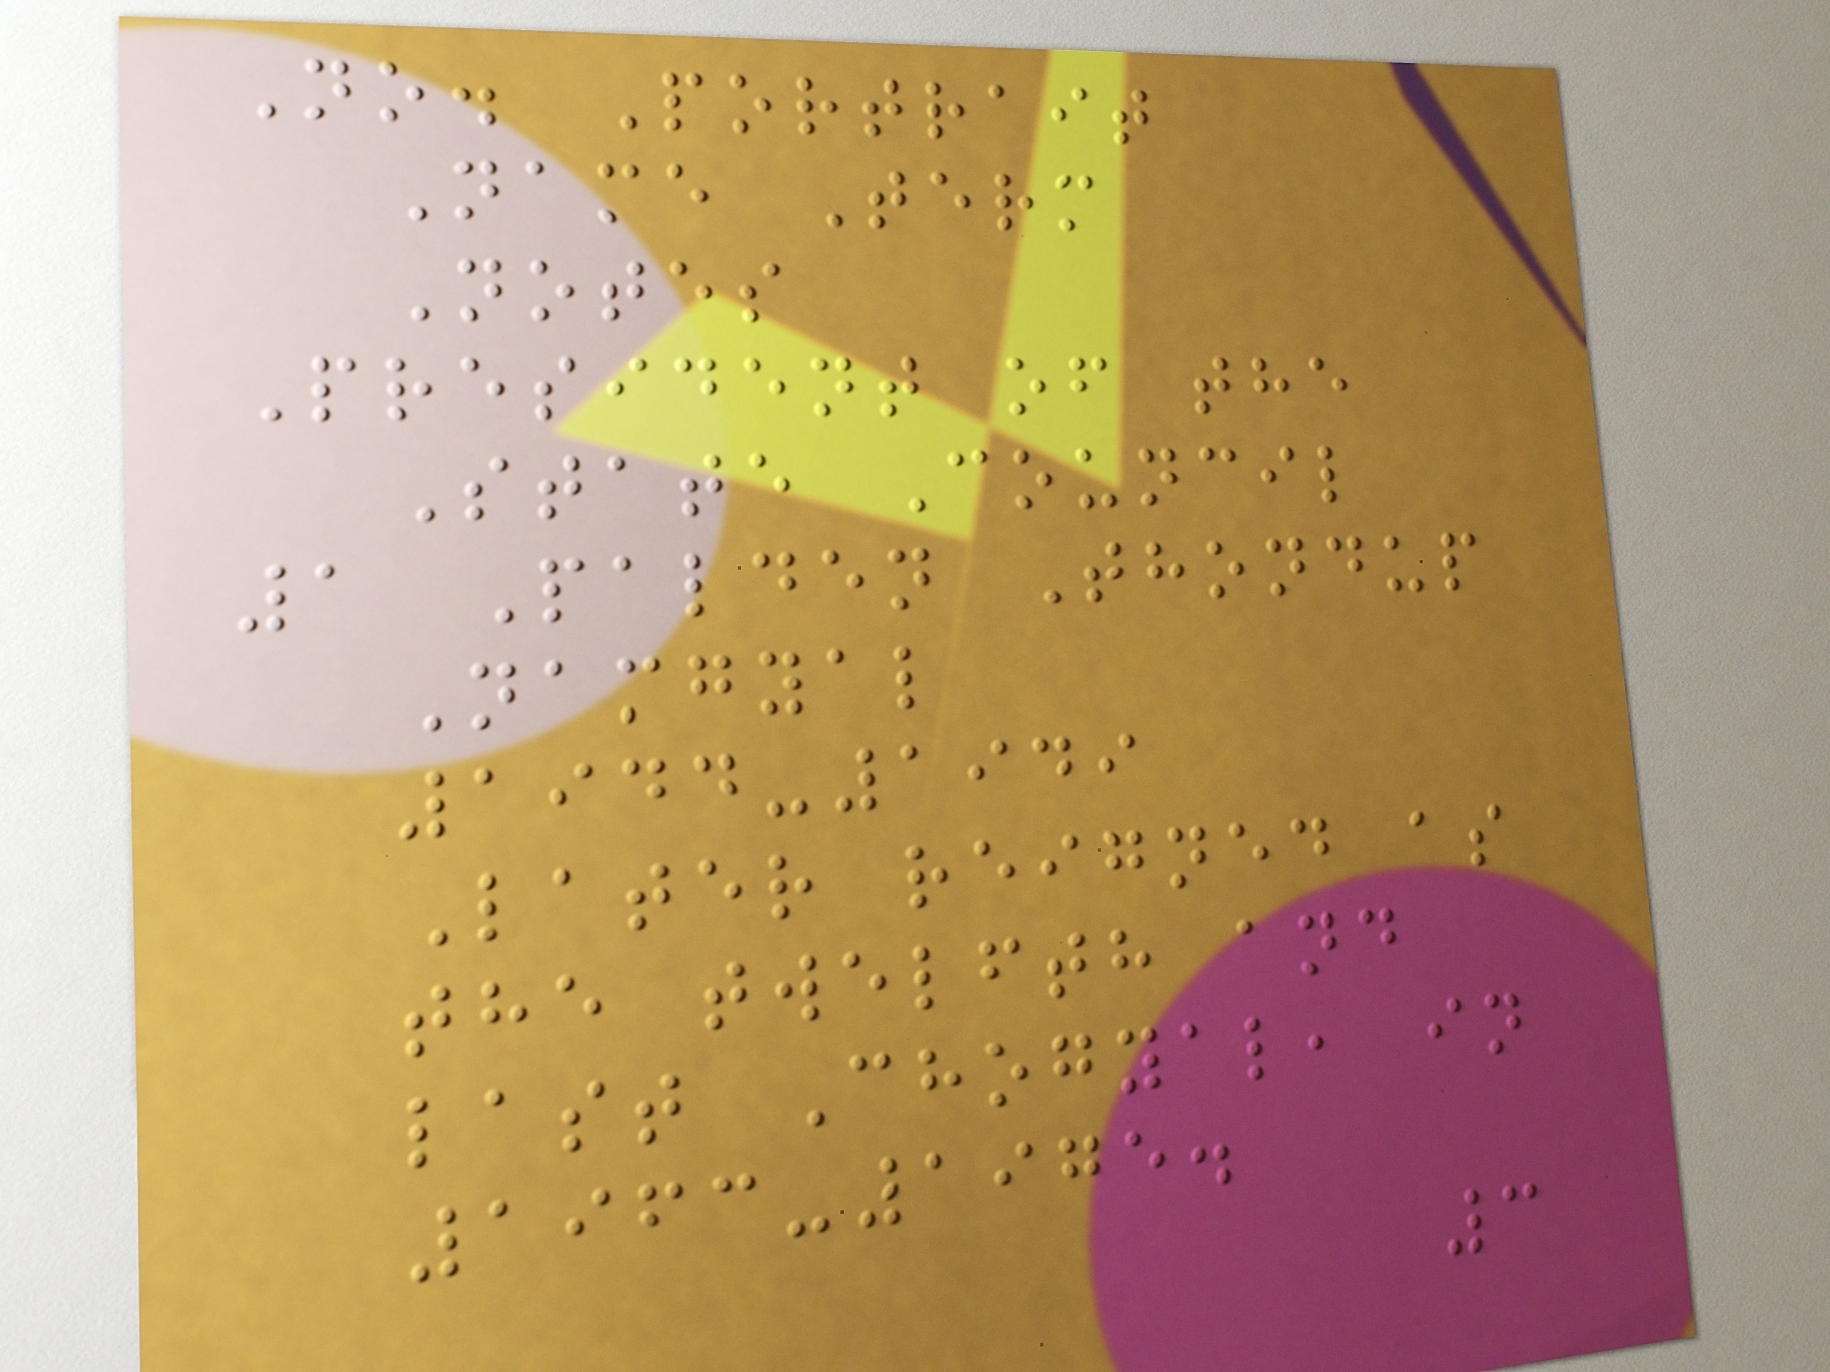No. Portrait
Name Term
Notes
President of the
State Council
1 Palden Thondup
Namgyal
1944-1949
Later reigned as
the twelfth and
last Chogyal, in
1963-1975.
3
